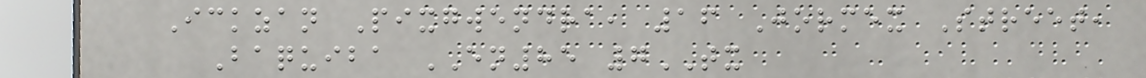Ickzan Pixgwendra, 16 Jormex Street,
Baquiba EN85 7TX
